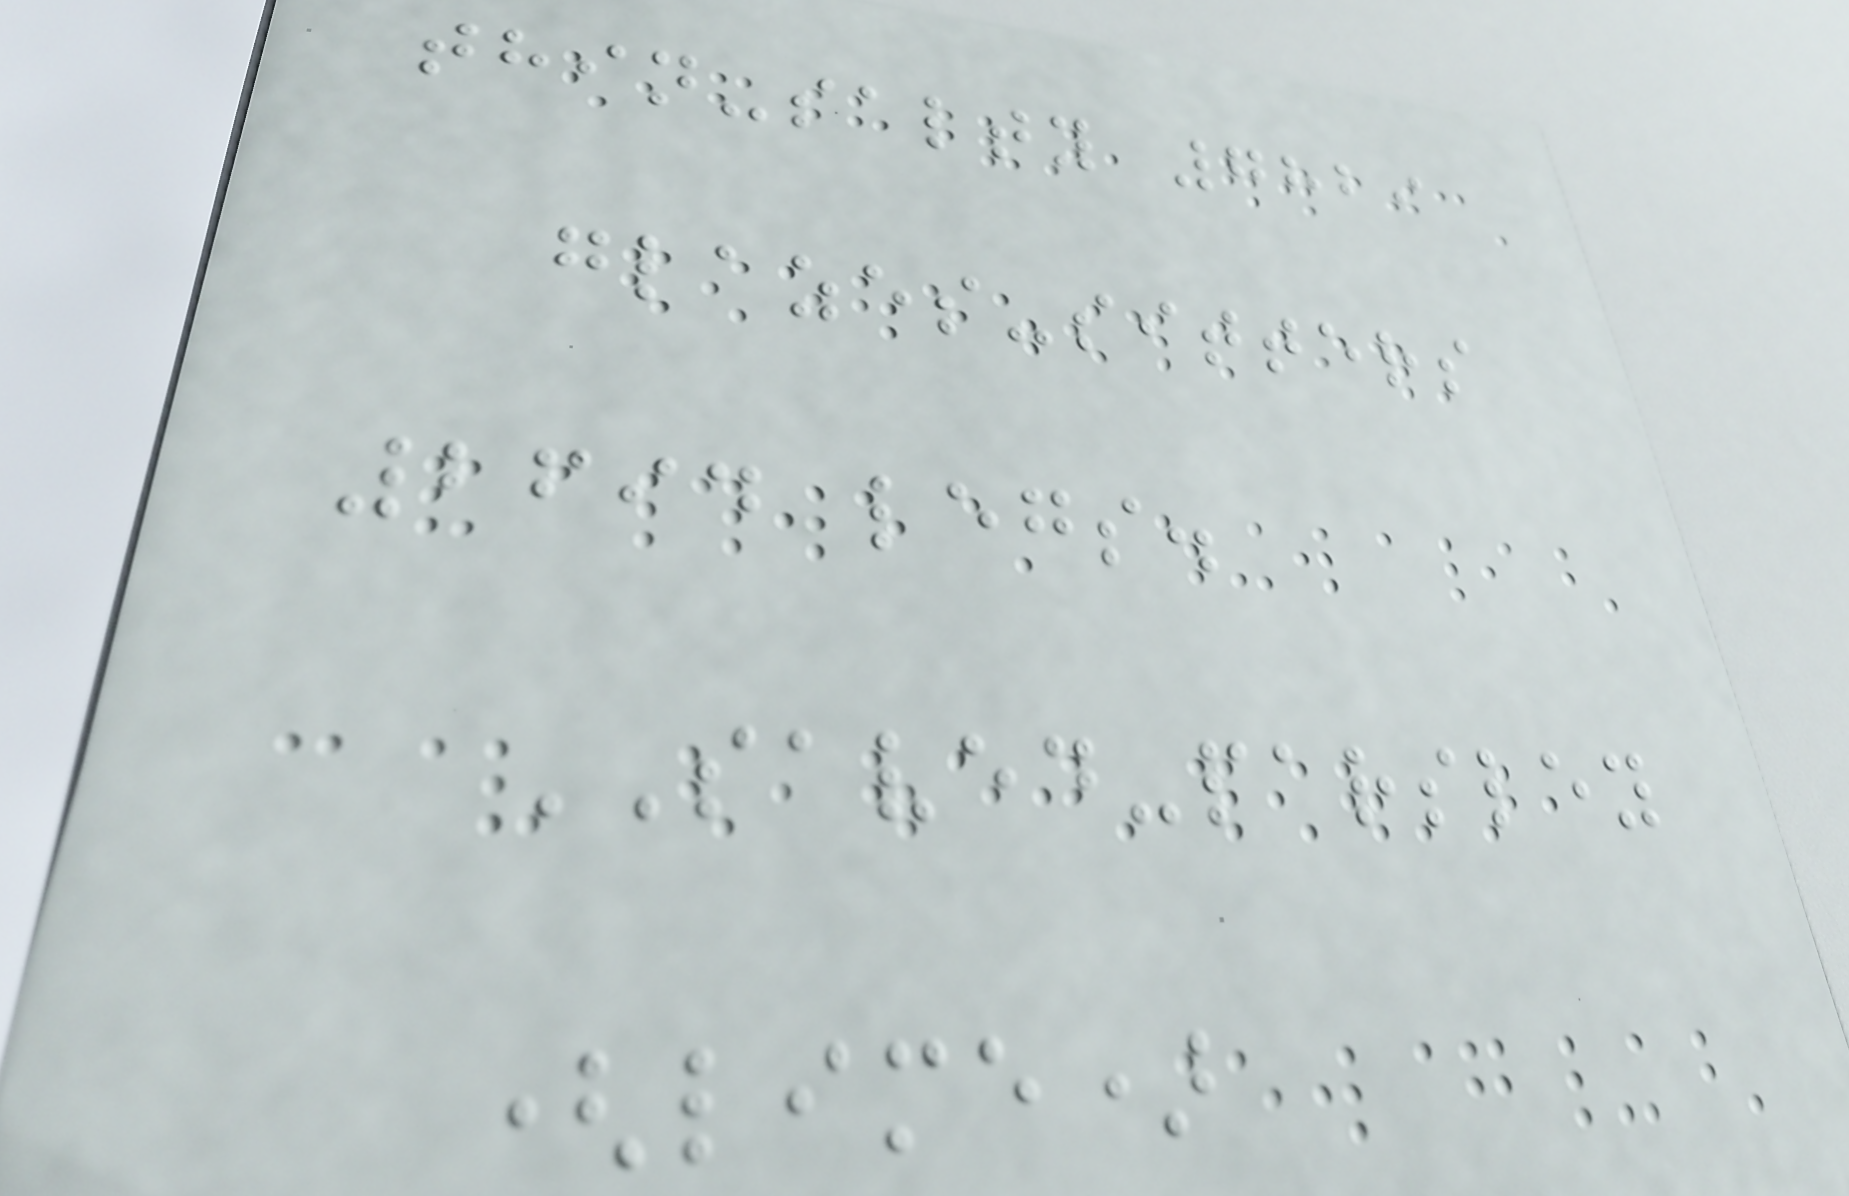thin-salty 7829
glazes-sitters
2694 legs.
SAVED-parsley
(lime)
